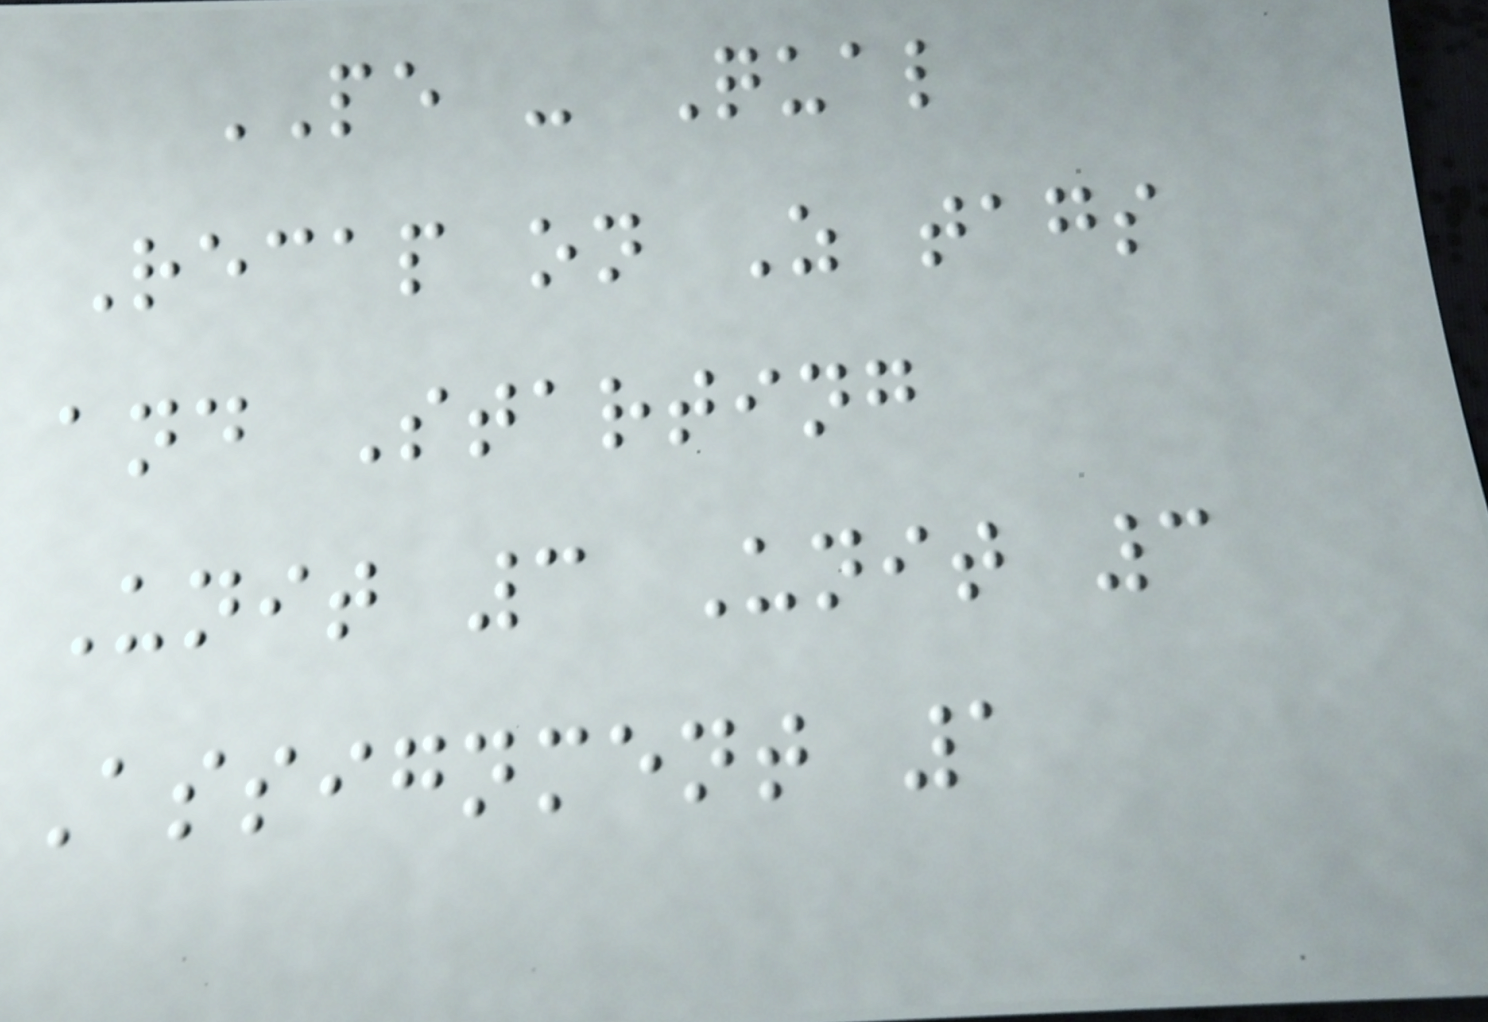PE - Qual
Recap on Z tags
and Starting
Unit 3 Unit 3
Assignment 1
